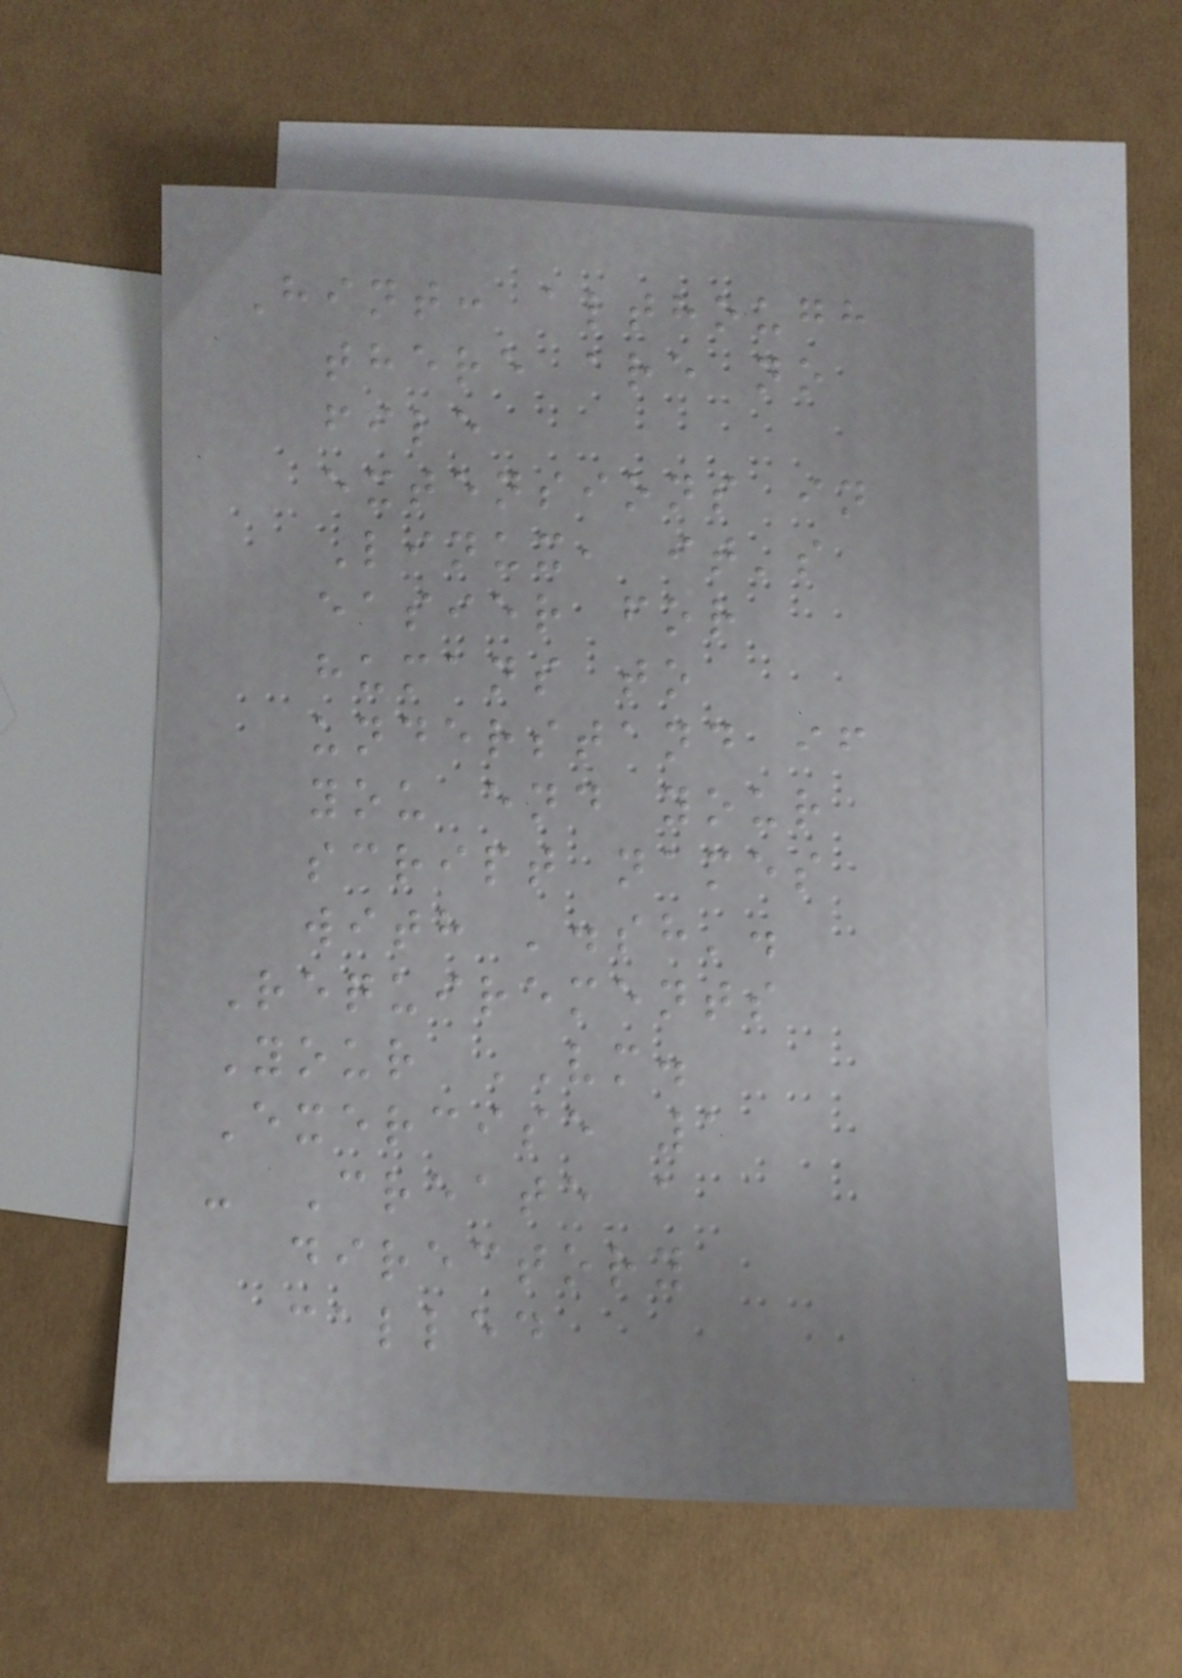Hint: although
there are no
file
extensions in
Linux, it's
easier for
humans to
understand if
you end your
script names
with '.sh'.
Requirements
Your VM.
Exercise 1
- Create a
directory
called
